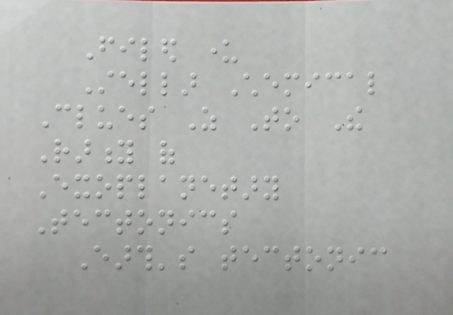Filed under
Stellar Chemical
Clues As To The
Rarity of
Exoplanetary
Tectonics
Earth's tectonic
